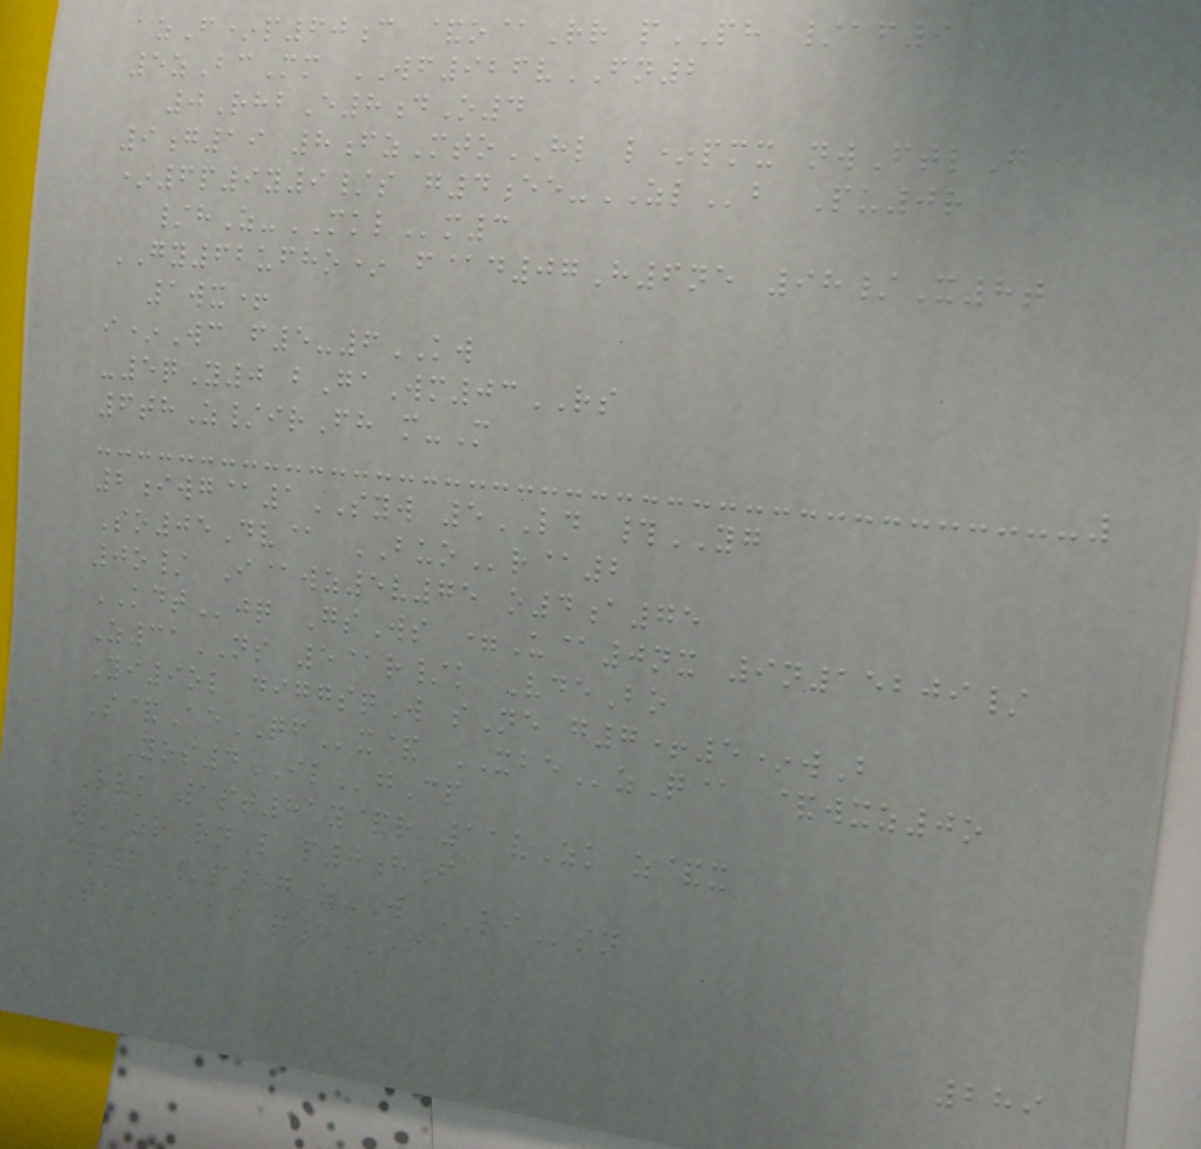azF*p60c &o@Rr pPH /af9
5zBcMm WF926vFN2
0RhbE8dO4
9g19 8fzMtoHL l*pmx nwFtlG
*6p9y9/s g4ee-ZLb Pu0r
/hZ-MKLm3
GY62ufho* f@d07H6ne 98/X8t
1wx+
i*Wc f5-6KW
-5qY0 bGaWm03RS
6thZ/irFh m-M
2iwg@1SYW 5LD #YG
So05Dv@ BUOr@2
0o/ I@wz5v75 o4a75
KDTjq GsWs =U@0nx 9n15209/
Z31NS 5@r/k VdeBo
Yi9ol diggsqW sNe g7+5*wB
S&AeQFx& XBEzQ@ &wxz0o
Yos4ILgCp
Lvk 1pt81y&r 11vZk z&x
wAzrRnL p0hF
dr6 /p57Z-W LIsn
TbZa@i q5EF
289
